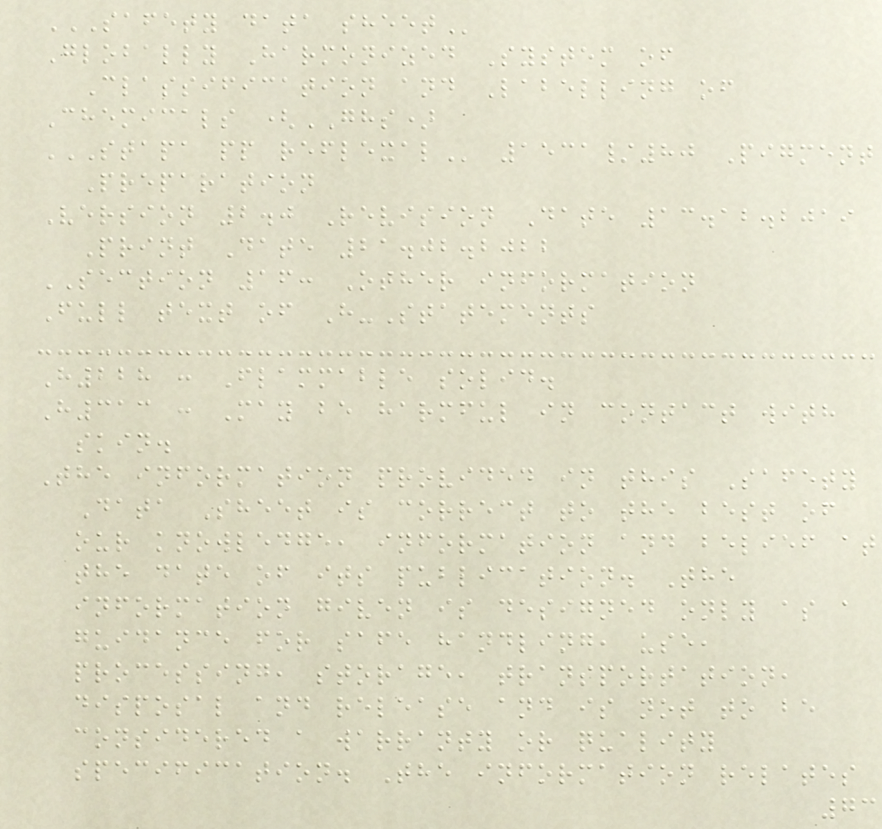SAFETY DATA SHEET
Globally Harmonized System of
Classification and Labelling of
Chemicals (GHS)
STAPA PP REFLEXAL 1531/80 Pigment
Preparation
Version 2.0 Revision Date 13.12.2019
Print Date 21.02.2022
SECTION 16: Other information
Full text of H-Statements
H228 : Flammable solid.
H313 : May be harmful in contact with
skin.
The information provided in this Safety
Data Sheet is correct to the best of
our knowledge, information and belief at
the date of its publication. The
information given is designed only as a
guidance for safe handling, use,
processing, storage, transportation,
disposal and release and is not to be
considered a warranty or quality
specification. The information relates
73
